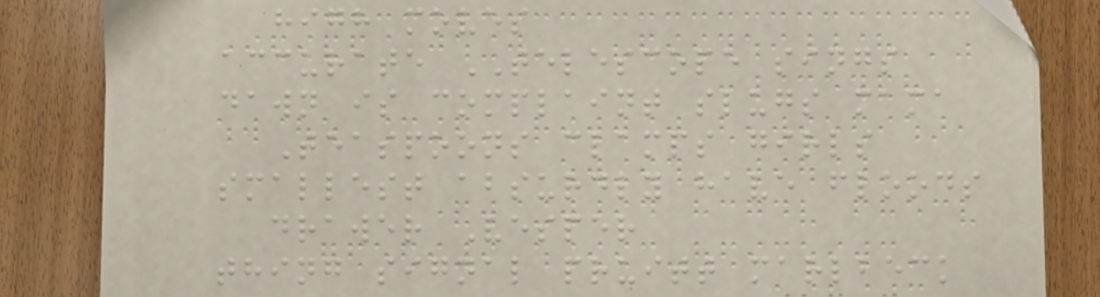high moves
accurate TELESCOPE sings
dawn is complaint slugs mama
Teaspoons clamps girls
smallest absurdly have floods
drawer Vesper
thing signal pruitt marlbeck
